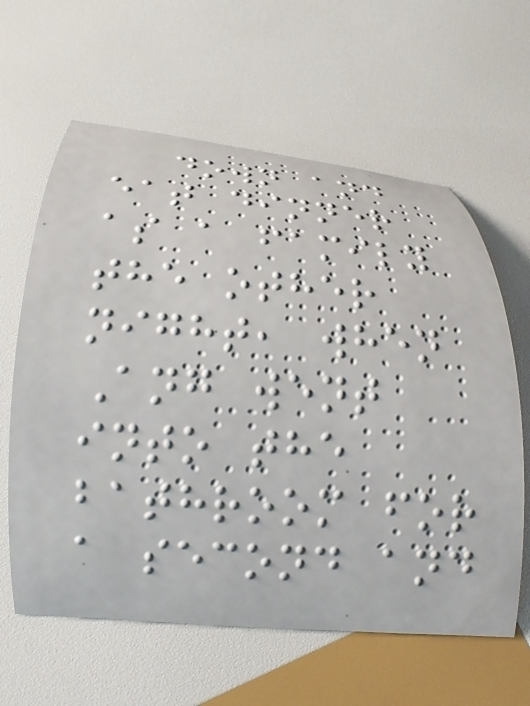down and
eat dinner
as a family
the other
night, when
Ang went
into the
bathroom for
a second and
